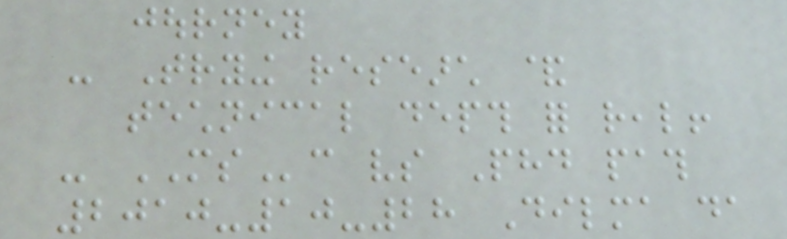journey
- Trying research &
technical depth for real!
- MSc vs Phd path
2010-10-28 Dilma da
